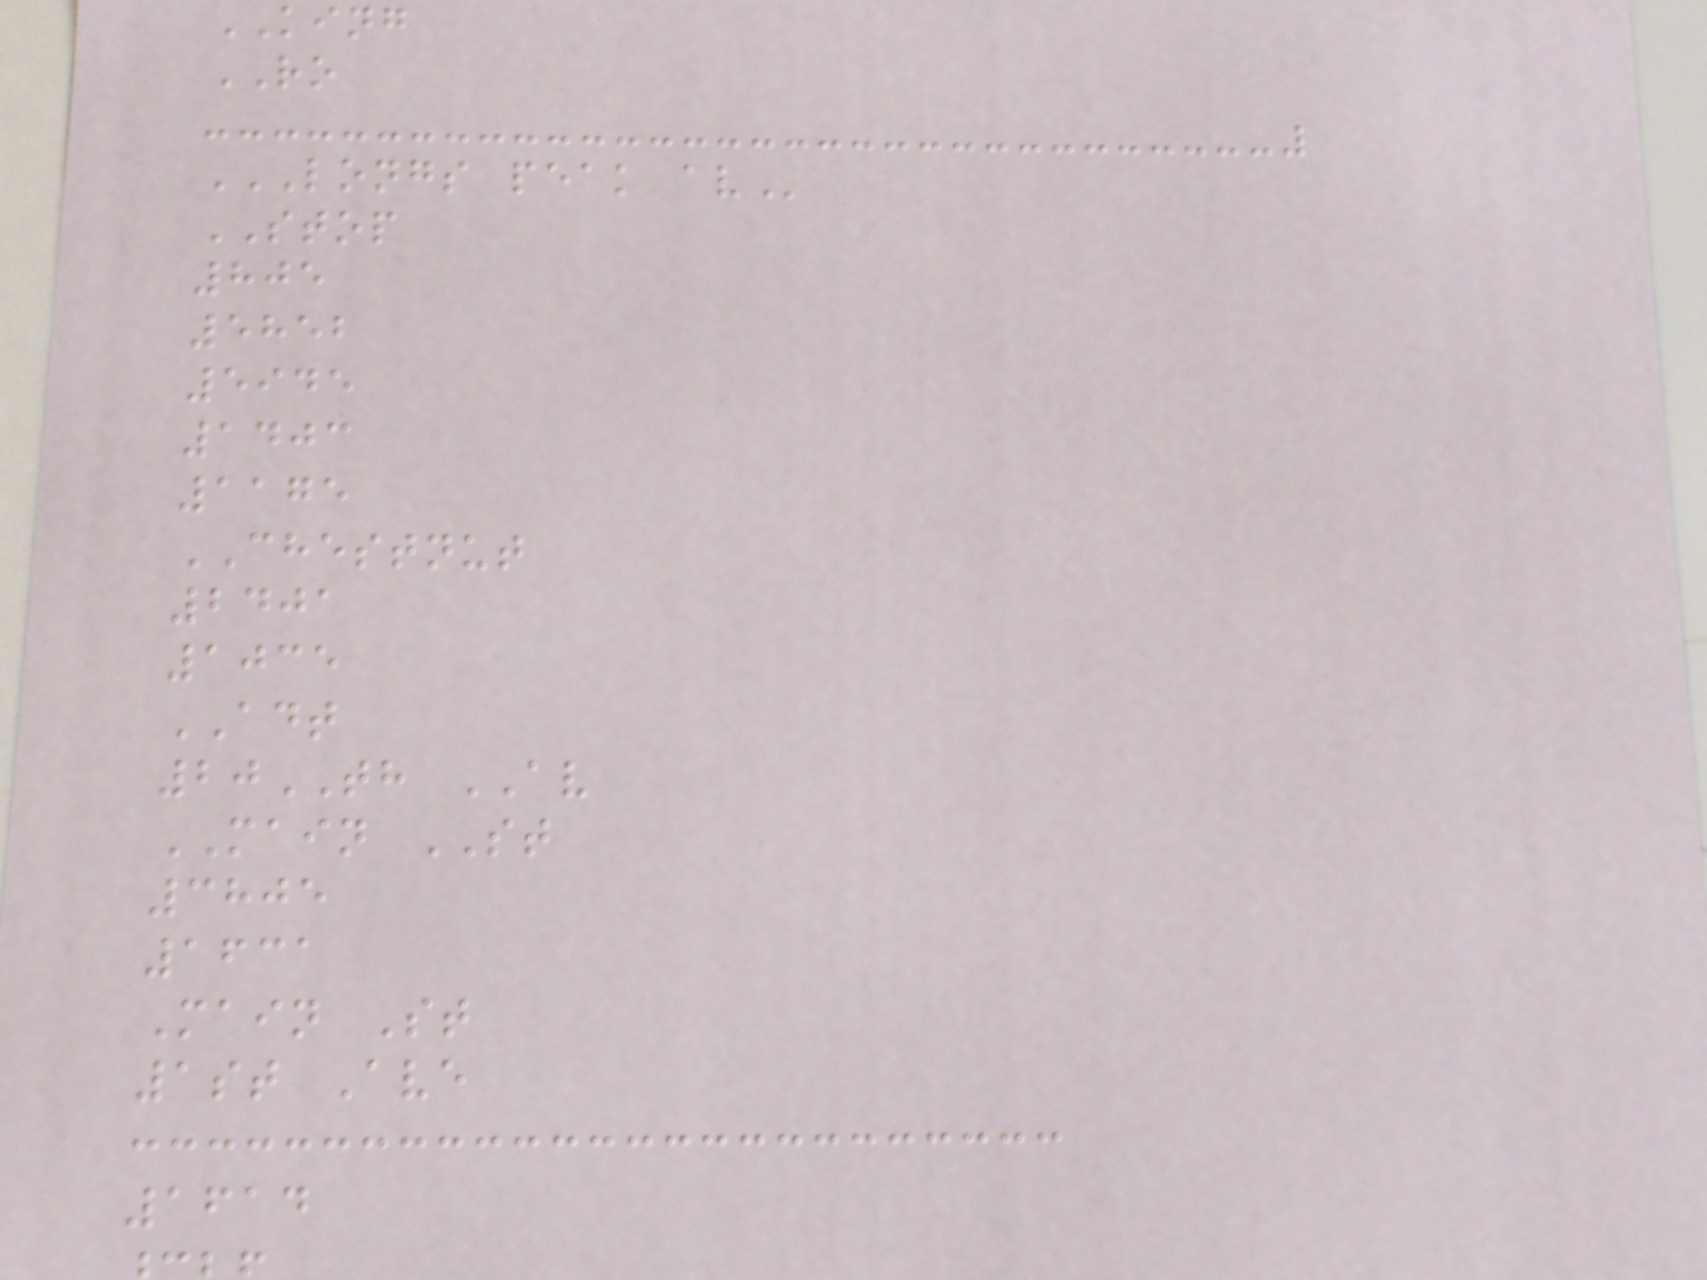KING
RO
LONGS PEAK AV
STOP
805
5852
5945
1403
1175
CHESTNUT
2401
1035
ADT
20TH AV
MAIN ST
3805
1631
Main St
1st Ave
1614
